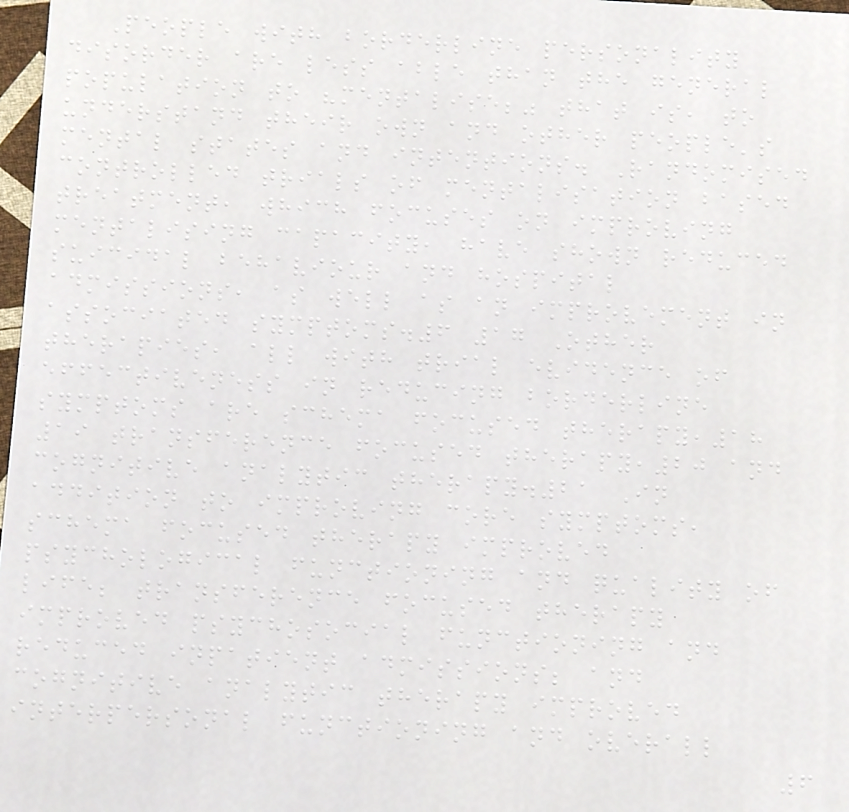People with borderline personality
disorder are less able than the general
population to "mentalise;" that is, to
understand their own and other people's
mental states and intentions. Randomised
controlled trials of mentalisation based
treatment, which focuses on improving
mentalising capacity, have shown reduced
suicidal behaviour and hospital
admissions, as well as an improvement in
associated symptoms.6 17 Other
therapies, all with trial evidence of
effectiveness in reducing borderline
symptoms are schema focused therapy,18
19 transference focused therapy,20 and
cognitive analytic therapy.21 In
addition to improving core symptoms,
schema focused therapy improved
psychological functioning and quality of
life; transference focused therapy
improved psychosocial functioning and
reduced inpatient admissions; and
cognitive analytic therapy improved
interpersonal functioning and overall
6
